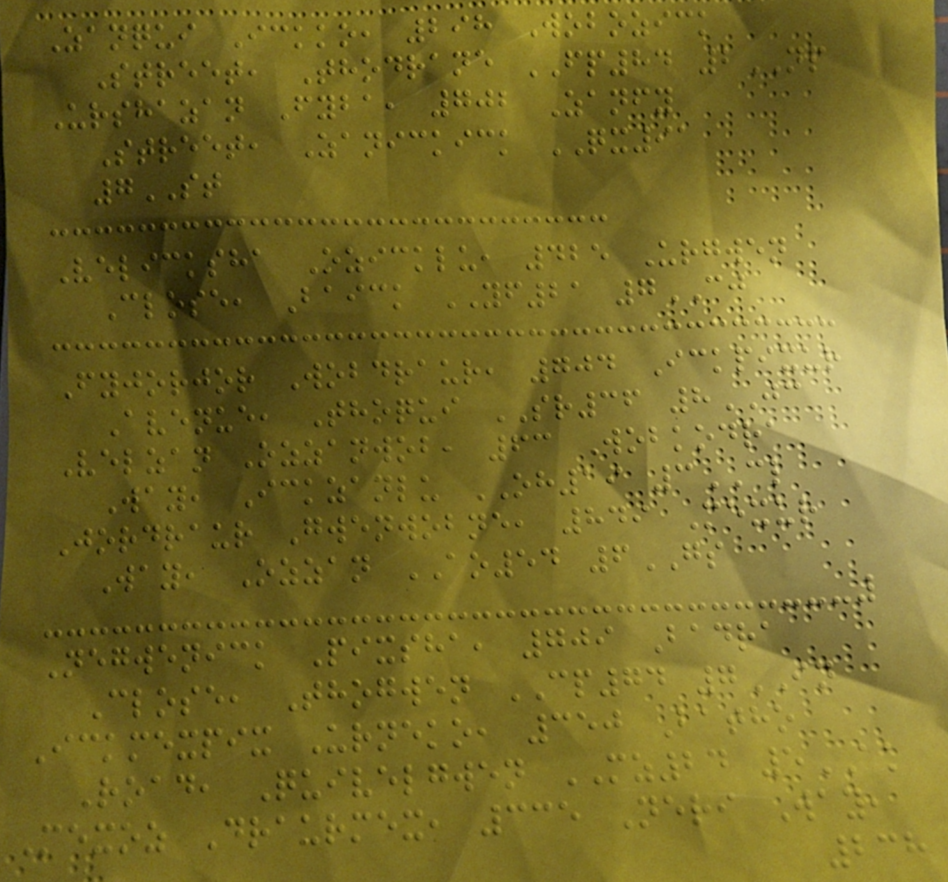Zanqui Ickko, 298 Wobozick
Street, Thodrane FP84 2NP
Urshazan Fyba, 702 Zanfy
Street, Zanickick QX91
7ST
Velicksha Ozicklu, 425 Urgwen
Close, Baick YF21 7CJ
Fyjorjor Wobdraur, 704 Ickpixur
Avenue, Thoqui SR36 8JC
Velzan Ozzanwob, 63 Wobkodra
Way, Ickzanlu OH19 3CL
Jordraur Gwenwobne, 849 Mexur
Way, Ozzan AO54 6GS
Negwenick Pixsha, 709 Badra
Close, Thogwen CP74 7IN
Ickmexpix Urneko, 350 Batho
Road, Quivelgwen MZ24 5AK
Mexoz Draurmex, 335 Neri Way,
238
